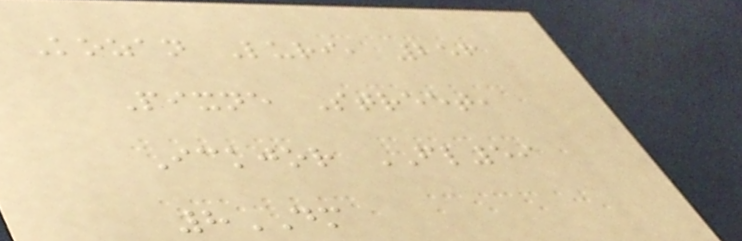Kozan Luri, 256
Pixne Street,
Ickjor FL59
8DM
